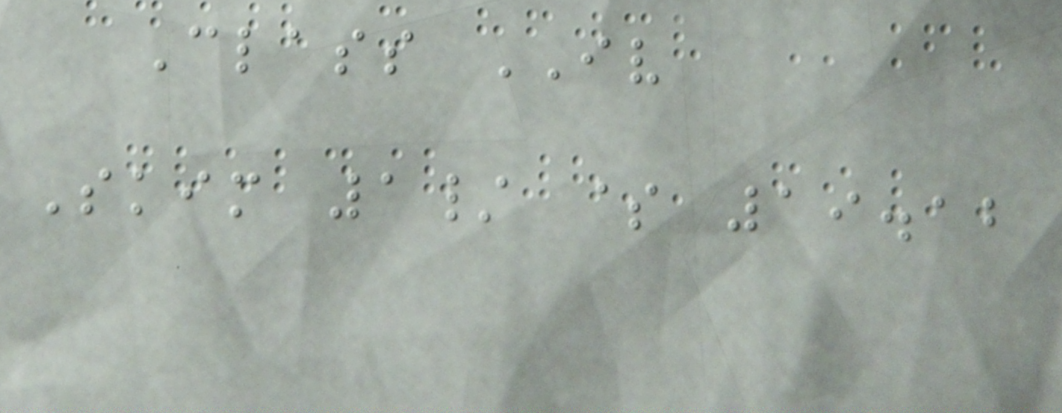Class IV
Skim 1/ $ 19.12
